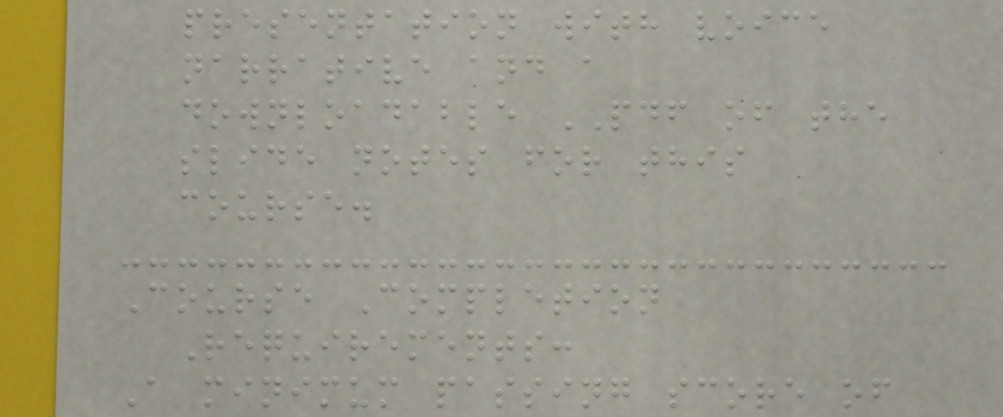presentation with voice
narrative and a
downloadable PDF of the
slide notes for this
course.
Course Completion
Requirements:
A minimum passing score of
